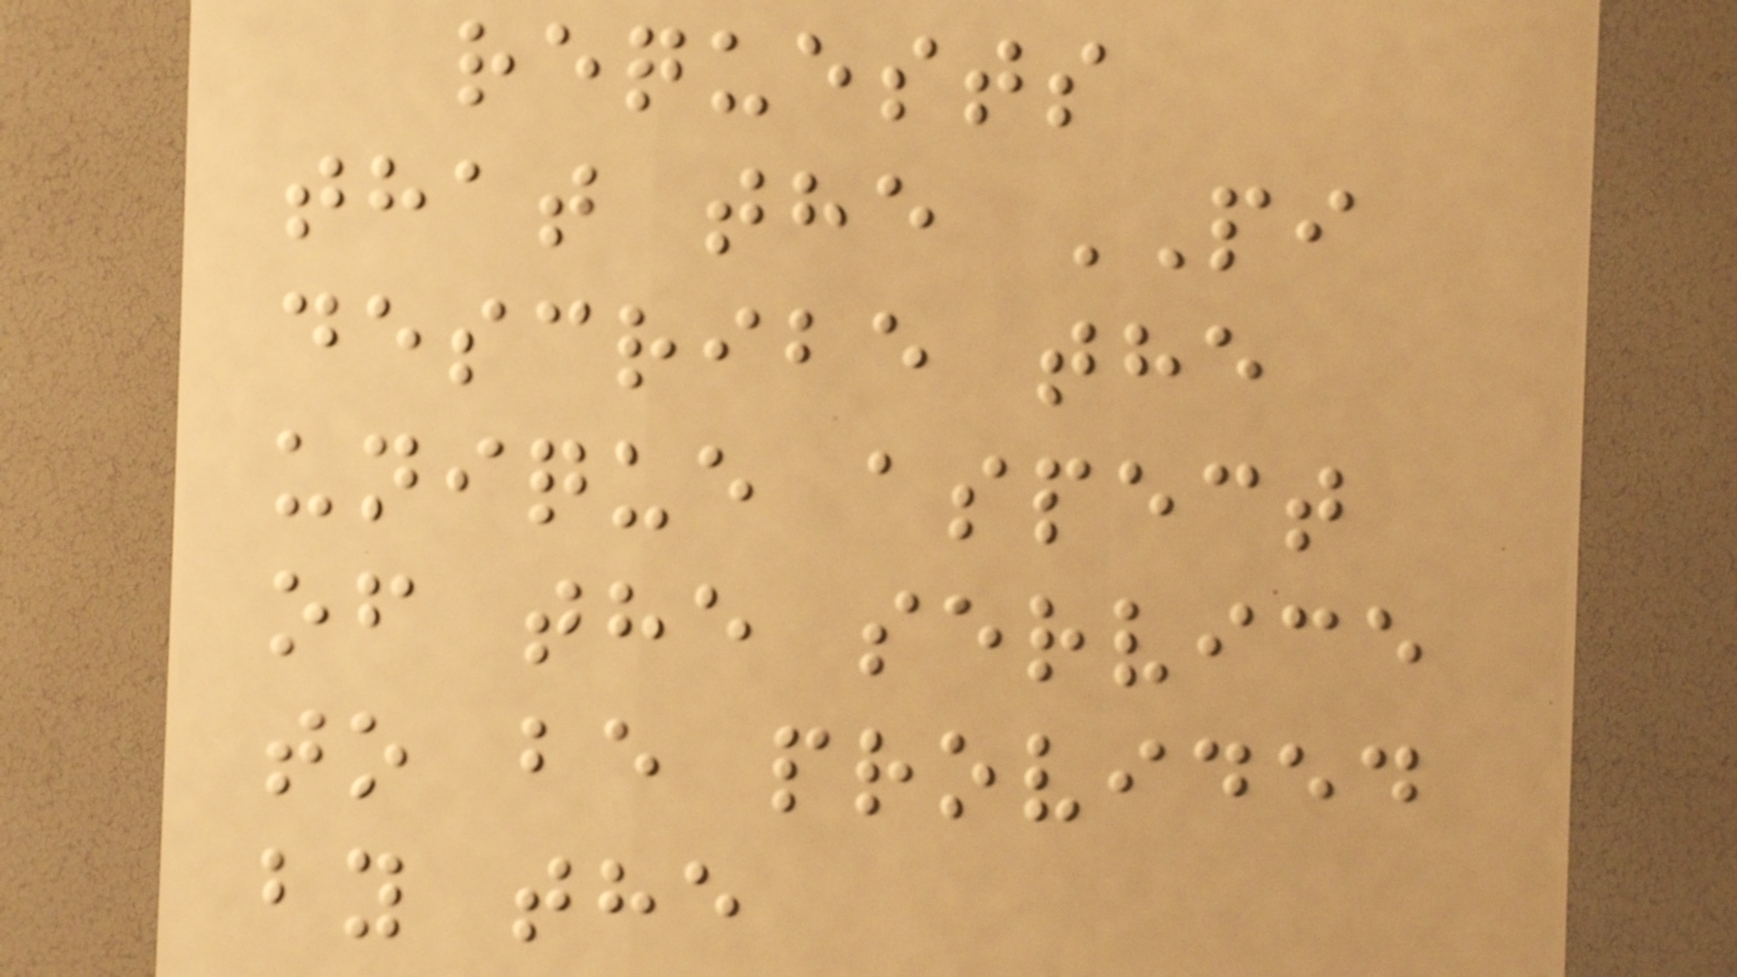requests
that the PI
describe the
unique aspect
of the service
to be provided
by the
